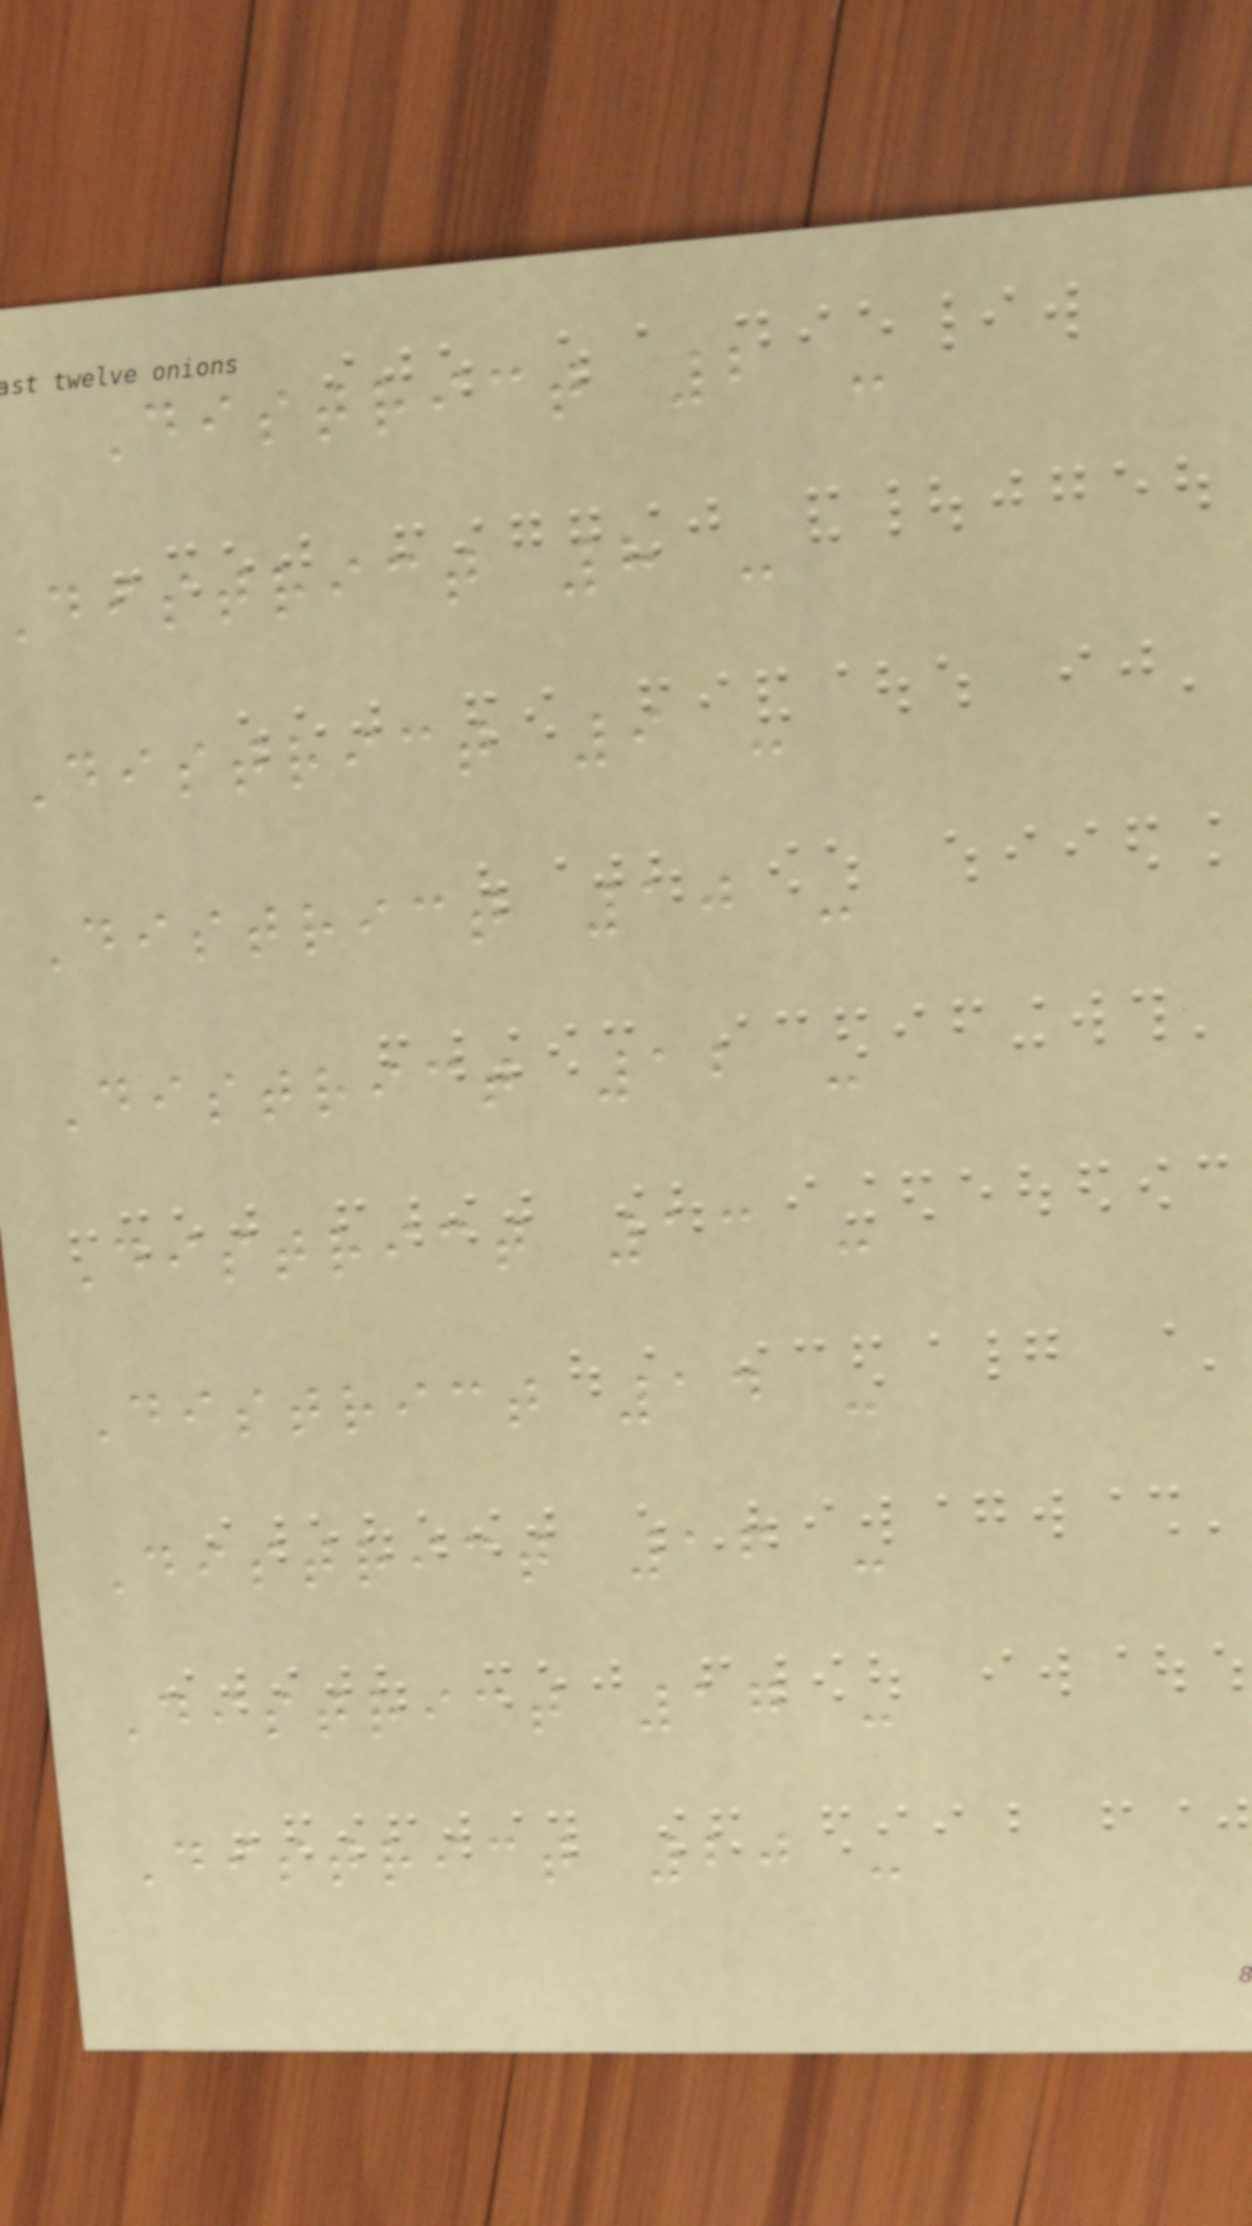District 2 -
district 8 -
District 9 -
District 10 -
District 12 -
District 13 -
District 14 -
District 16 -
District 17 -
District 20 -
